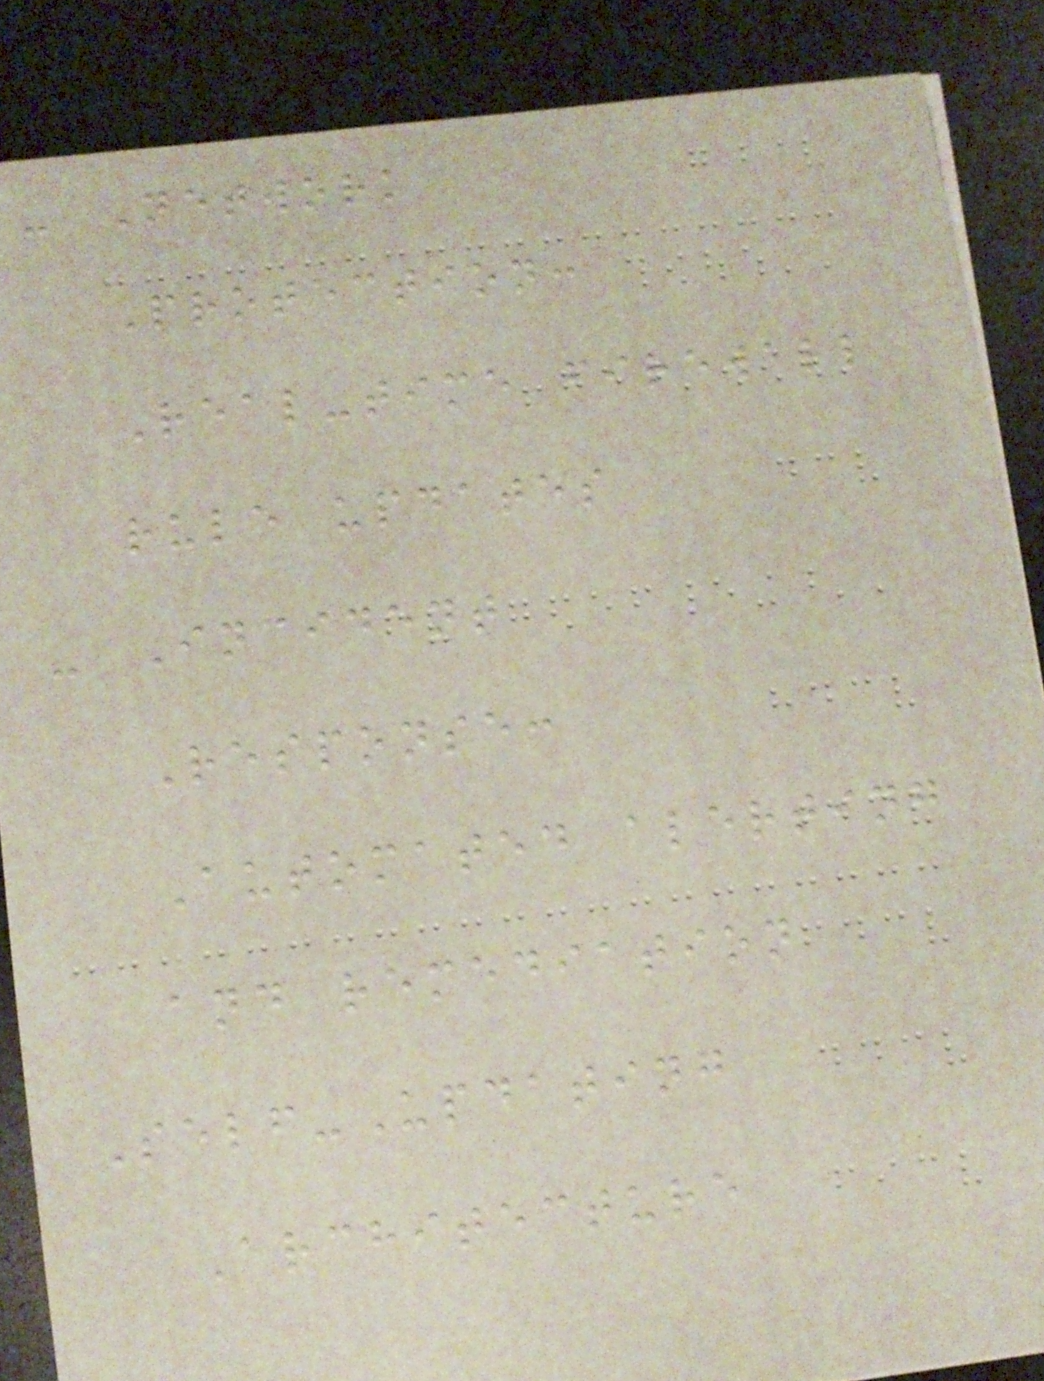- Network
Protection:
Real-time firewall
rule updates
- Incident
Response:
Automated alerting
and remediation
Self-Updating
Architecture
